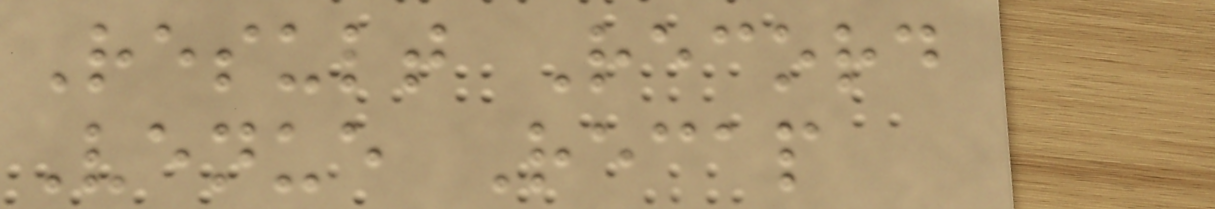Result Record
Venue Recap
